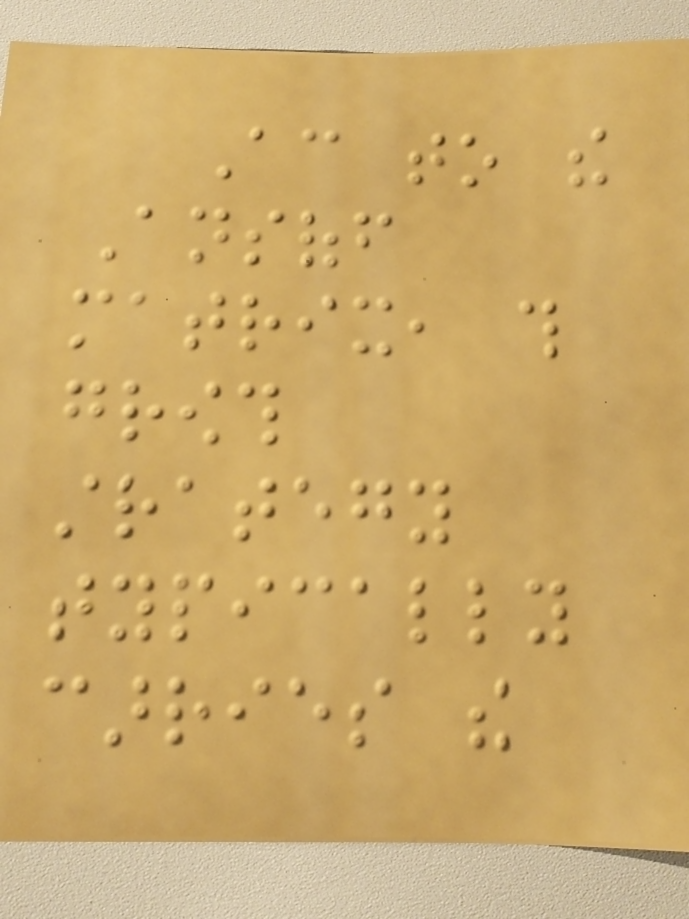According to the
Ansoff
matrix, this
growth
strategy
typically
carries the
